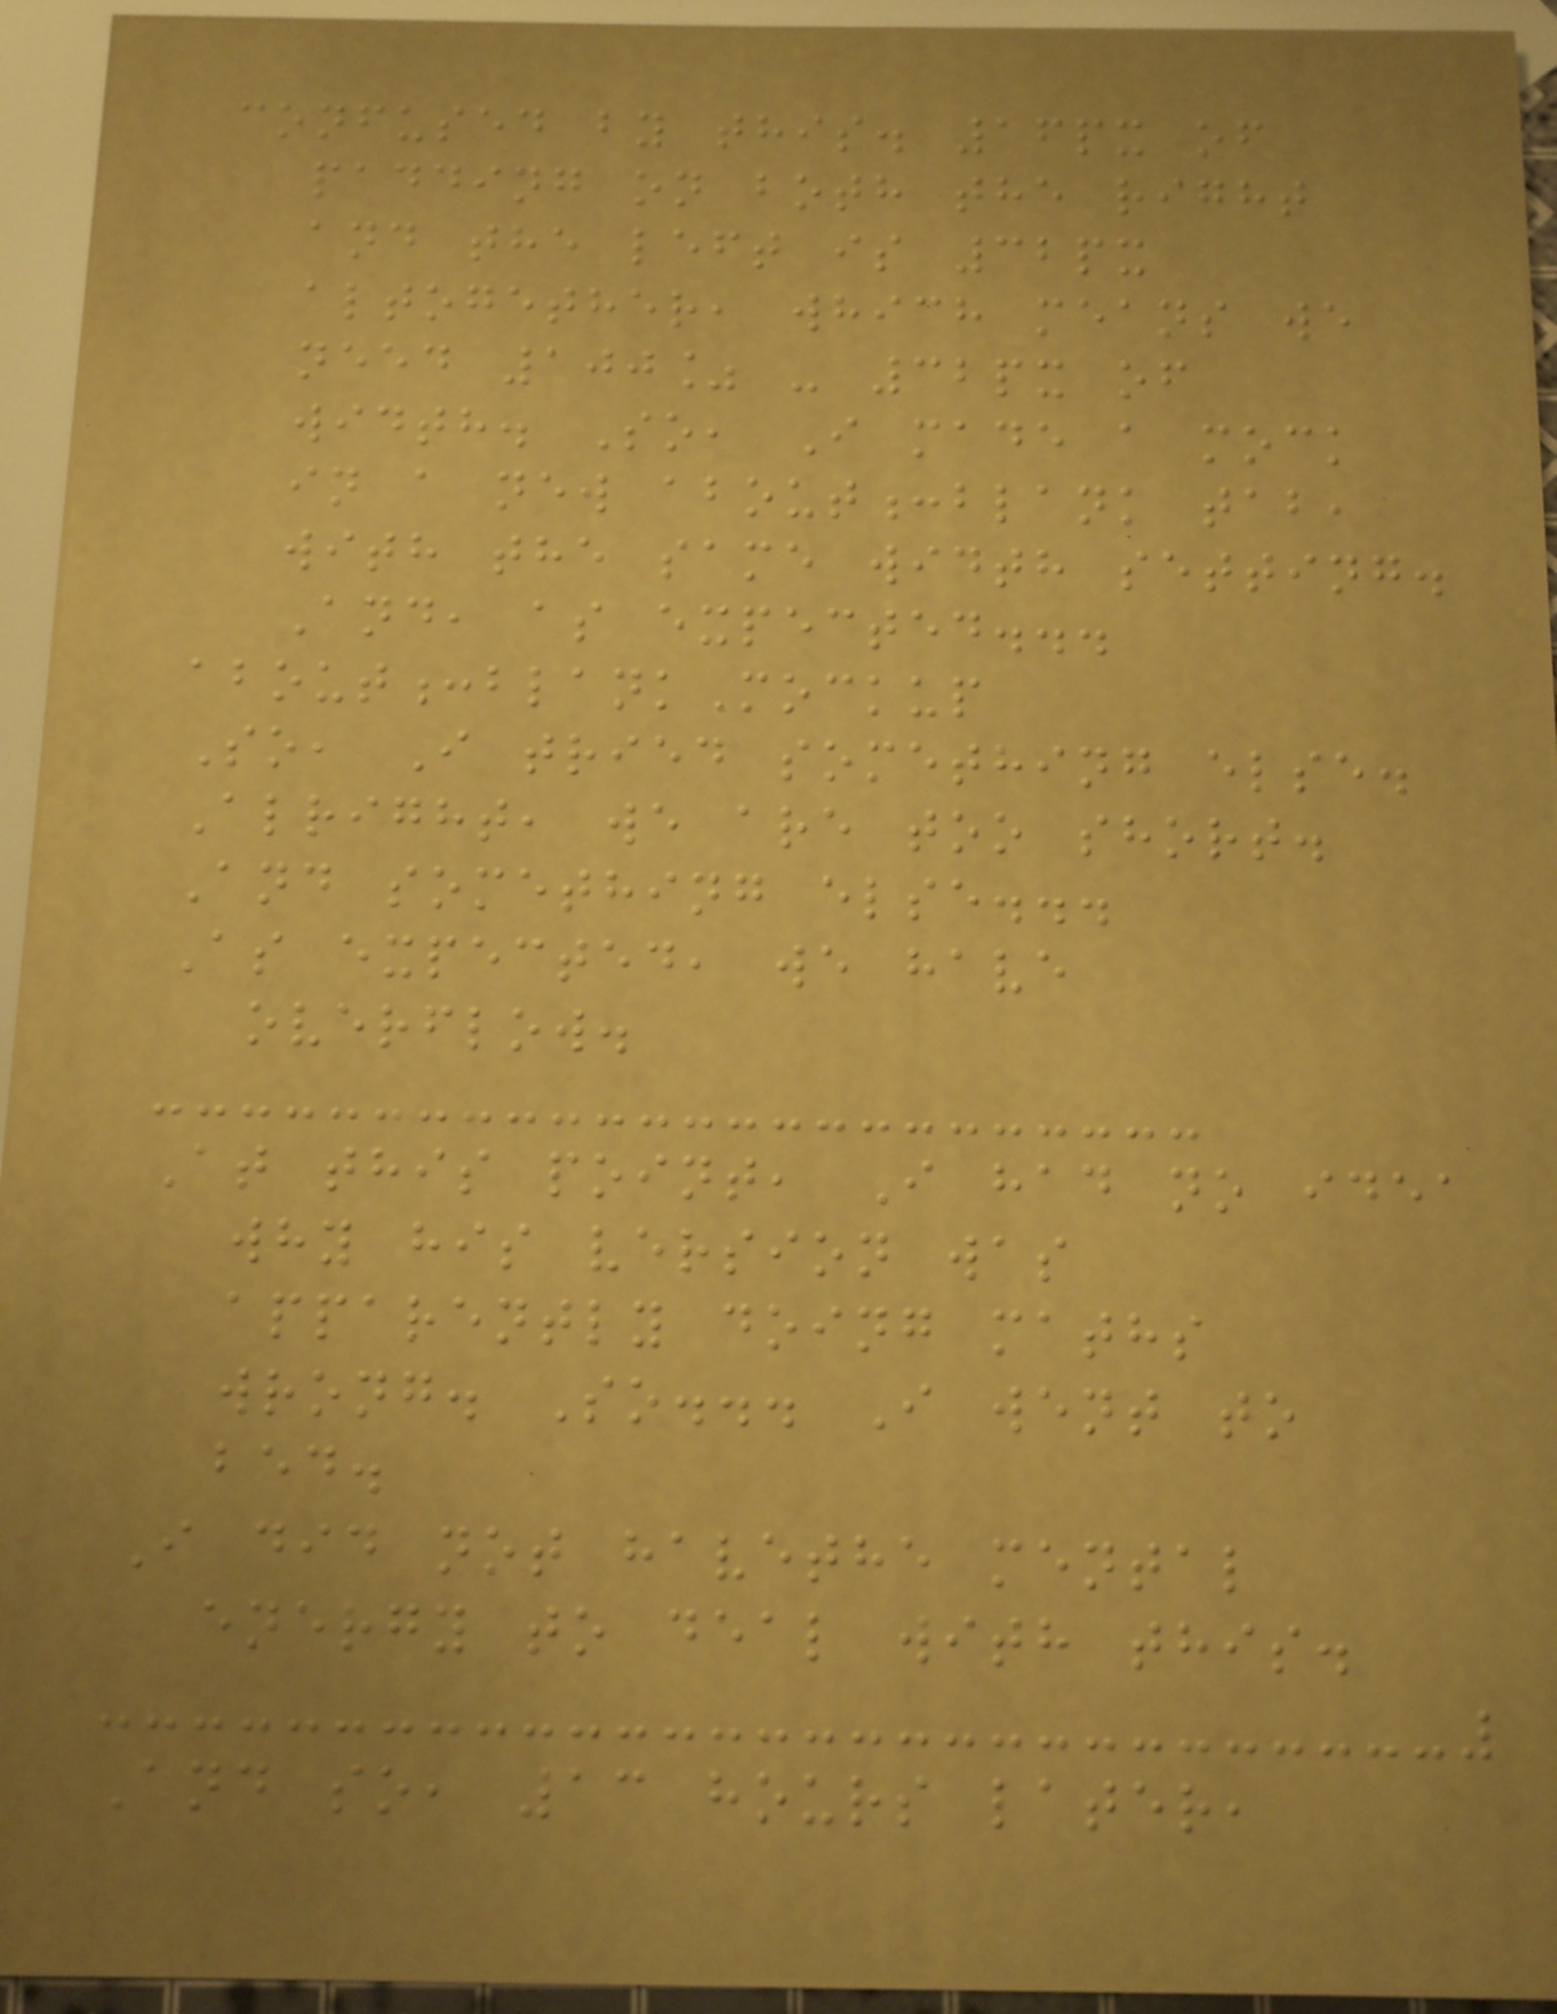confused by this. 16px of
padding on both the right
and the left is 32px
altogether, which means we
need 100% - 32px of
width. So, I made a mock
in a new about:blank tab,
with the same width setting.
And, as expected...
about:blankMockup
So, I tried something else.
Alright, we are too short.
And something else...
As expected, we have
overflow.
At this point, I had no idea
why his version was
apparently doing maths
wrong. So... I went to
bed.
I did not havethe mental
energy to deal with this.
And so, 13 hours later,
